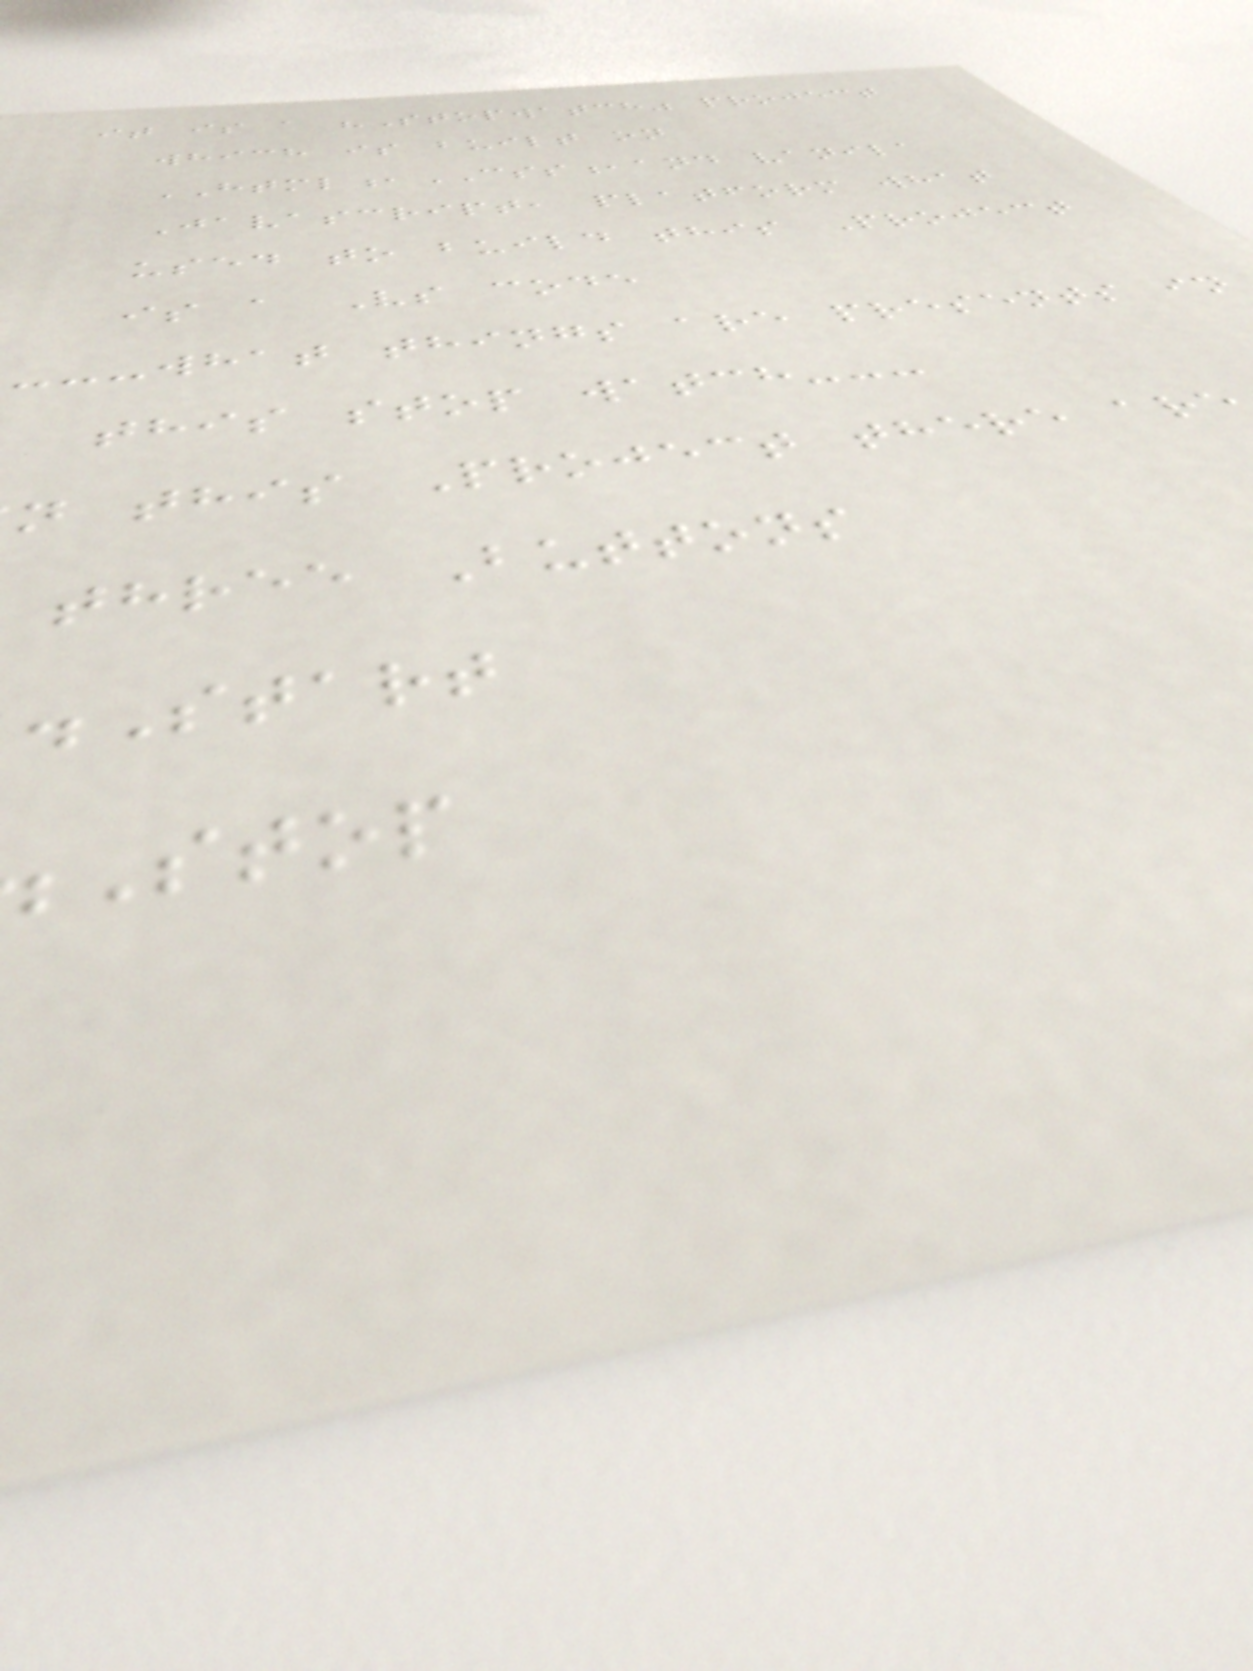it is a "Stopwatch" project
which is built on
HTML,CSS,and vanila
Javascript, platform what
used to build this Project
is a Vs code
---what things are presents in
this stop watch---
n this Project there are
three Buttons
.Start
Stop
